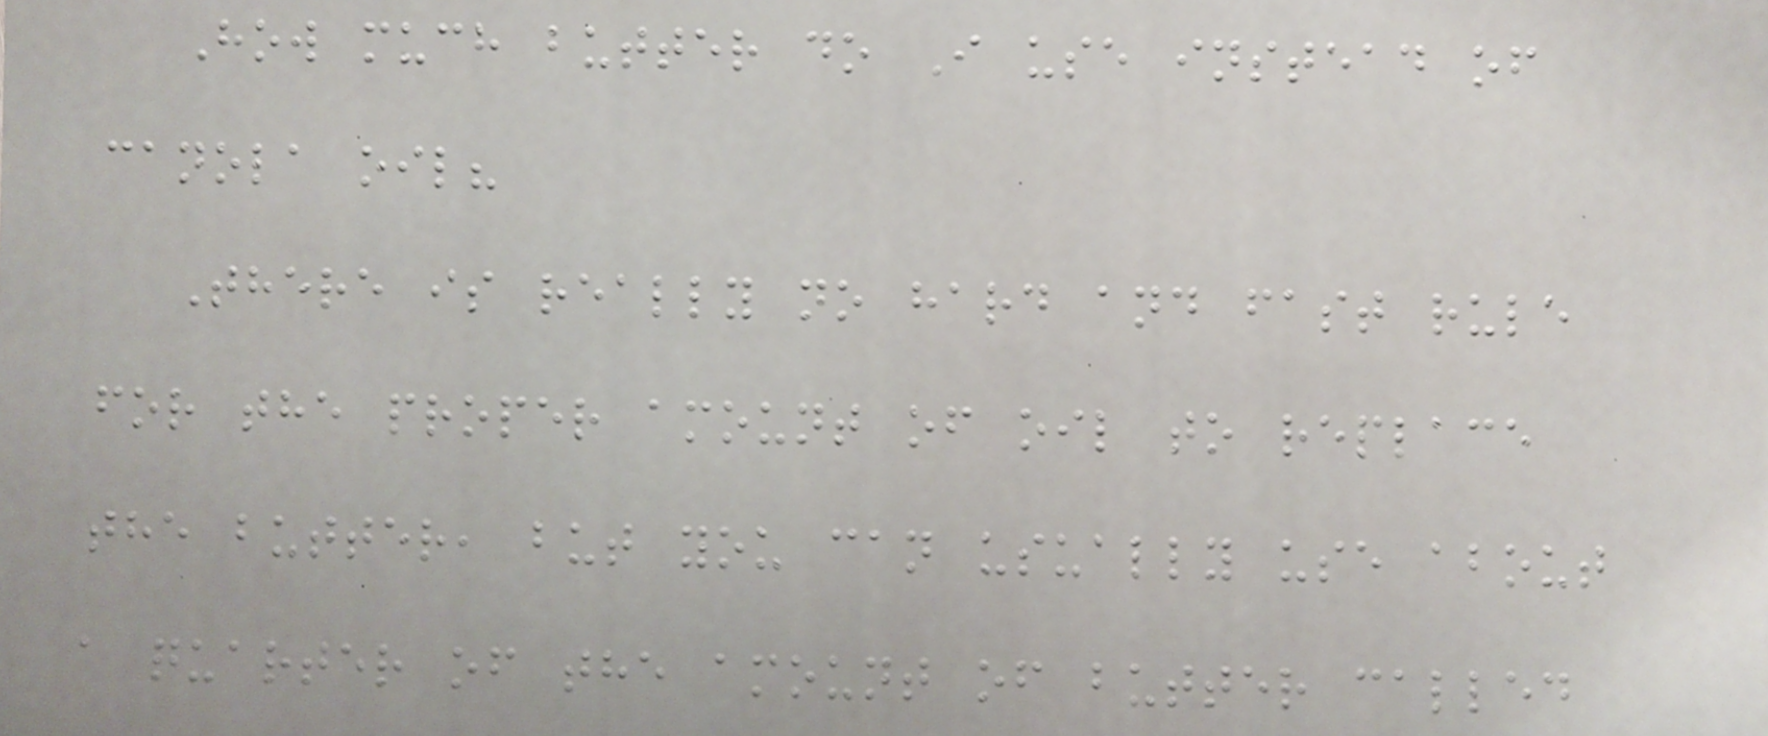How much butter do I use instead of
canola oil?
There is really no hard and fast rule
for the proper amount of oil to replace
the butter, but you can usually use about
a quarter of the amount of butter called
